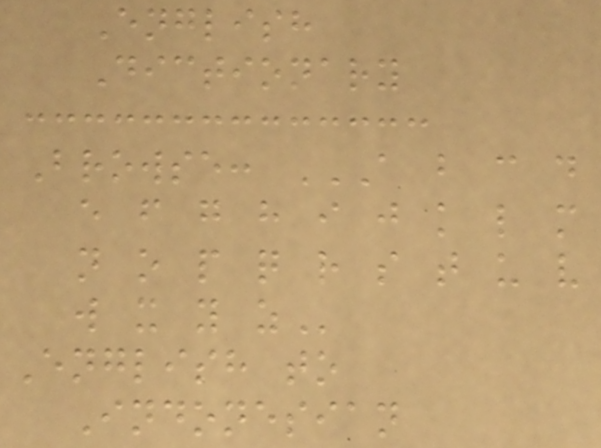English
Dictionary
Browse: A B C D
E F G H I J K L M
N O P Q R S T U V
W X Y Z
English to
Indonesian
